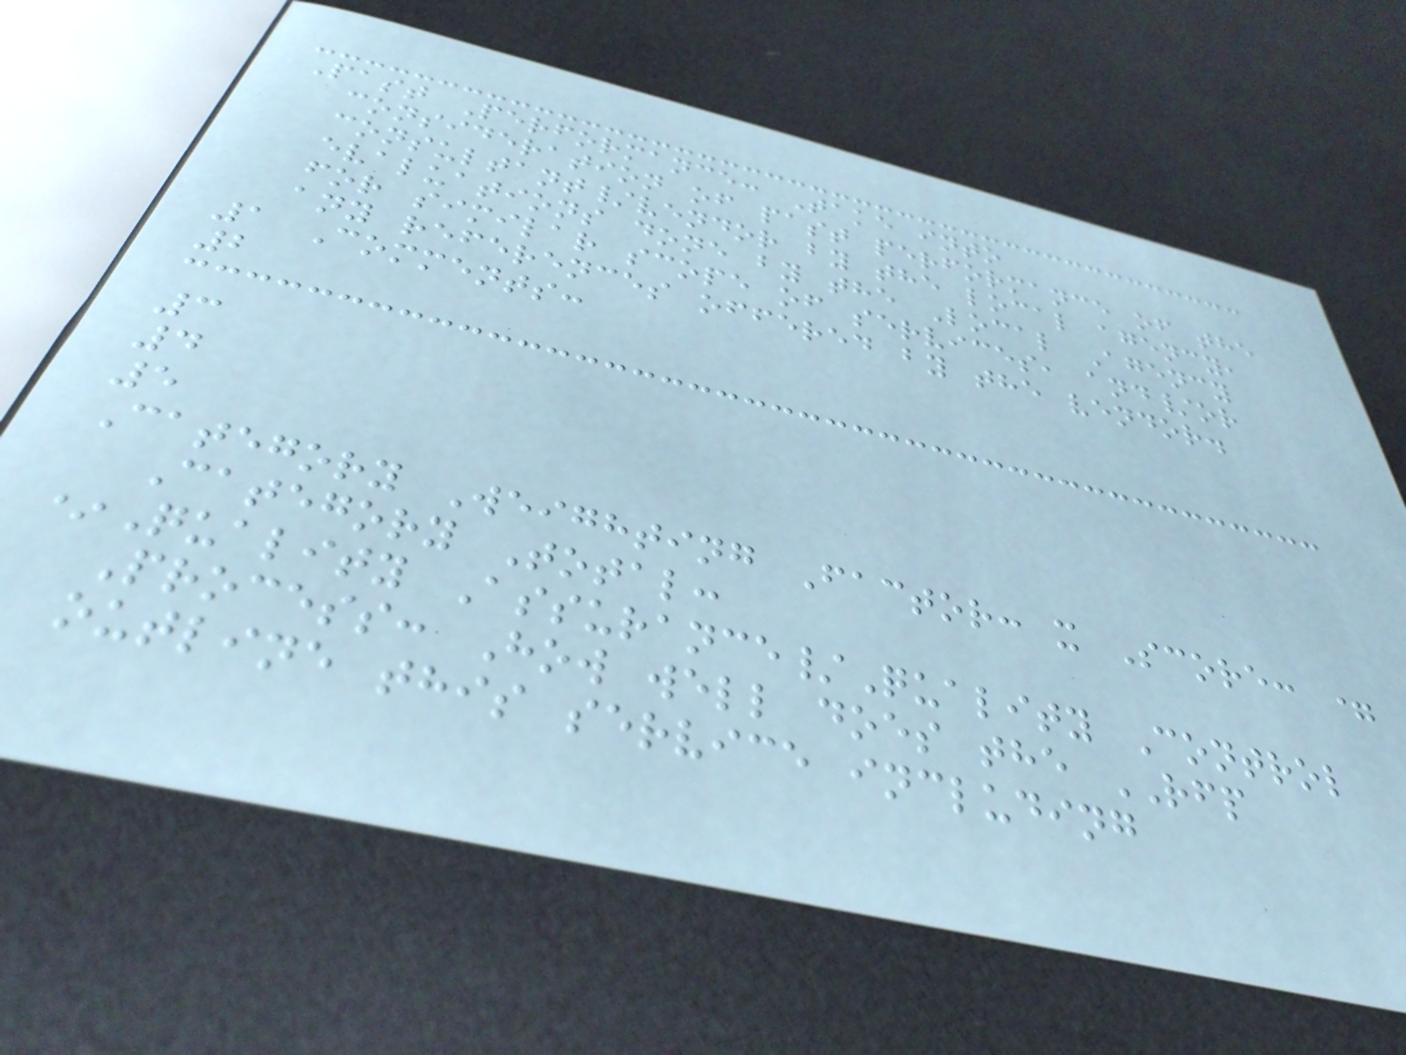Past Performance: Take into
consideration of past performance of the
consultant/vendor by the local agency,
evaluations done by the Local Agency
for similar scope of services, and/or
any references offered by the vendor.
1 Comments:
2
3
4
5
Category Weighting Factor: x Score: =
Category Total:
*Quality Assurance/Quality Control
Process: How well does the RFP
outline this service including
